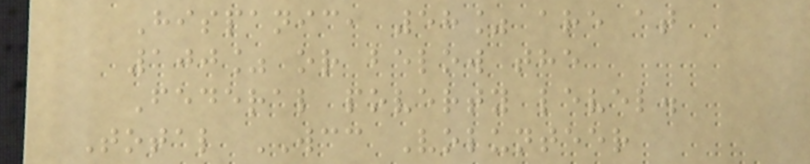Hispanic, 58% are at
100% or below the
Federal poverty level.
Total WCC Volunteer
